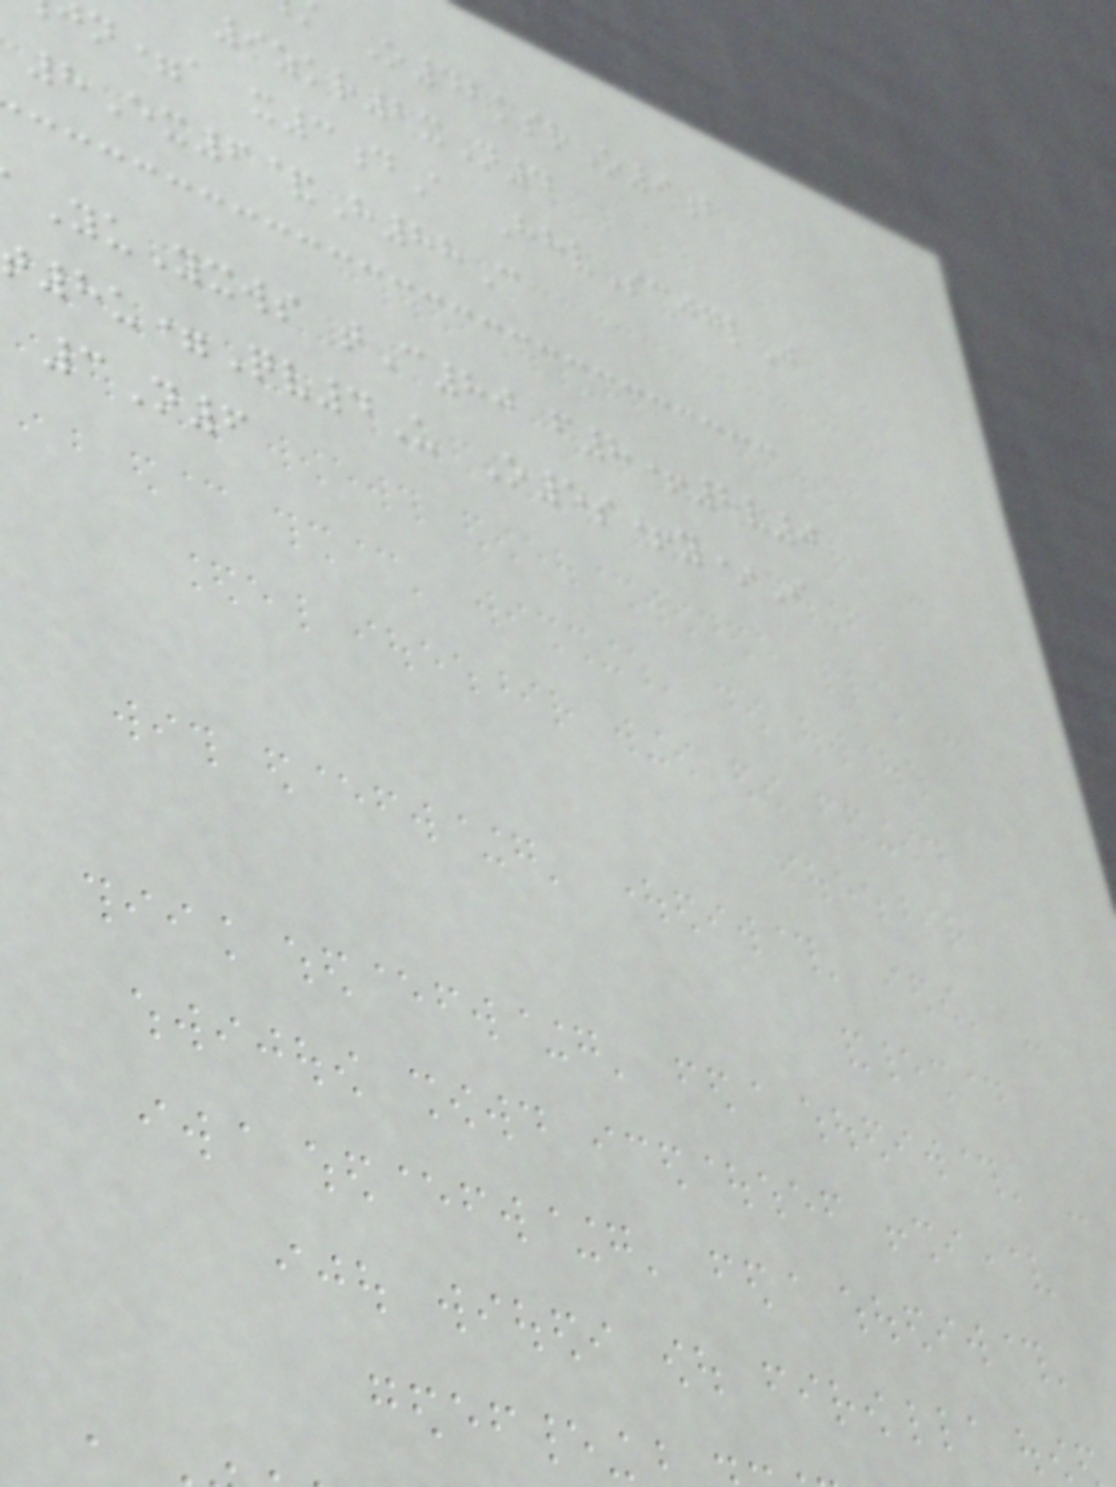O42ksrO9b
9zkr2xN4
n=a x3dA HhvScjglJ
8Ex6&H88C
YuYxws tC80 f8+8v0
8u=Qv4U O5s+y*I
3N6
